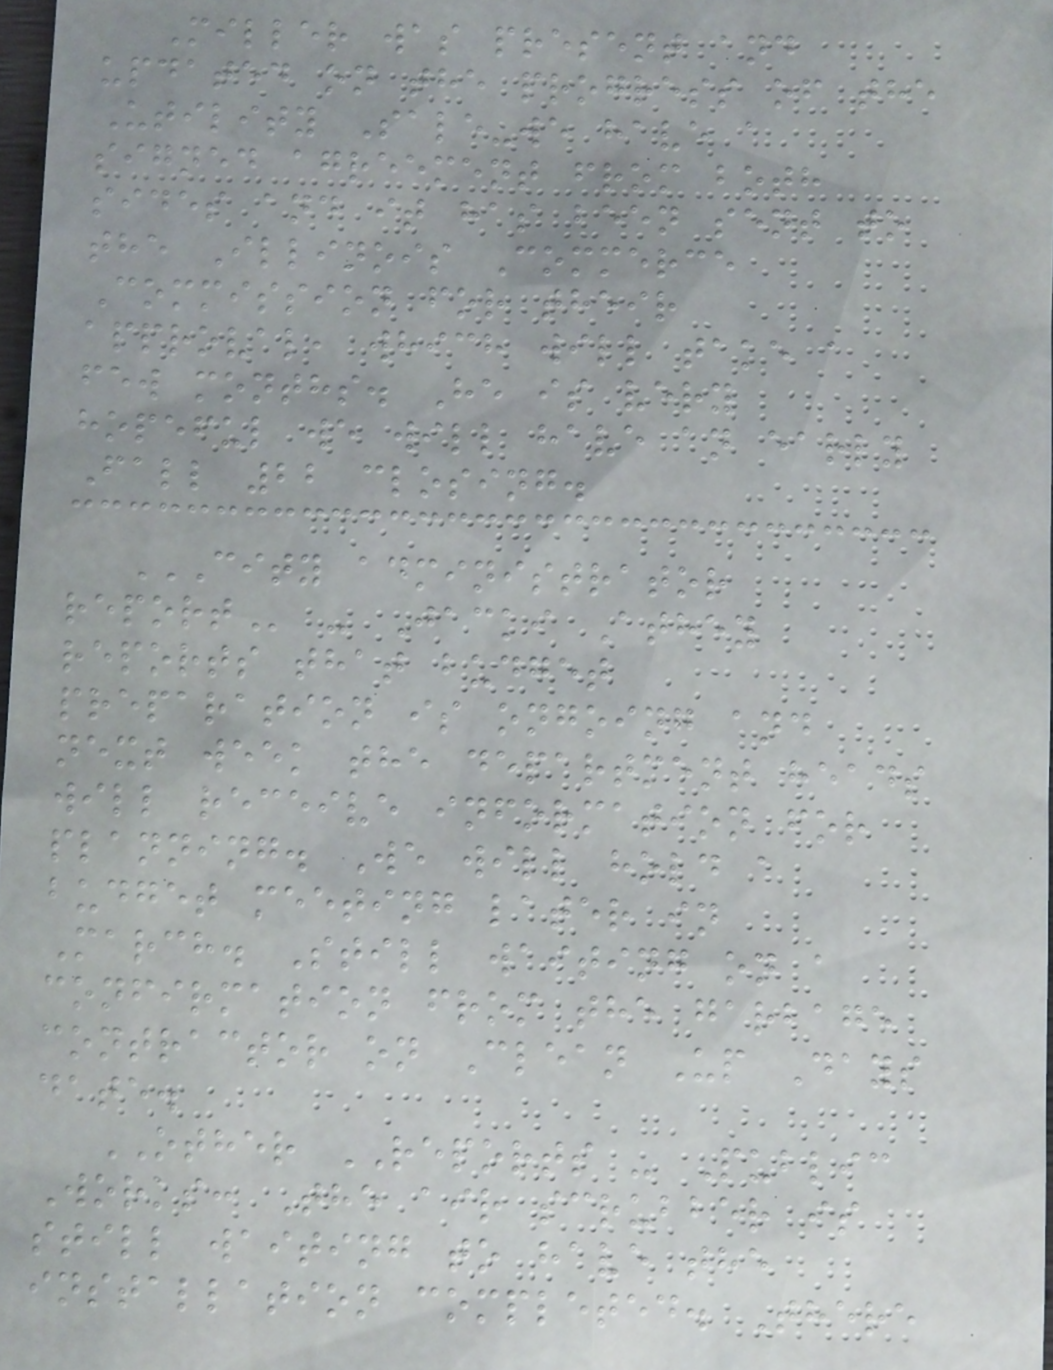Miller was present and
updated on the progress of the
Utility Sale-we have a
signed agreement from both
sides and it has been sent to
the Illinois Commerce
Commission for their
approval, which will take a
few months. He is very
hopeful we will have an early
Fall 22 closing.
CITY ADMINISTRATOR
REPORT - Jacki Athey
reports that budget
preparation is ongoing and
next week the department heads
will receive information for
planning. We will hold a
budget meeting later in
March. Still waiting on a
confirmation from the garbage
contractor on Clean Up Days
date.
OTHER REPORTS - Public
Works: The air scrubber is
still waiting to have the
installation completed. There
